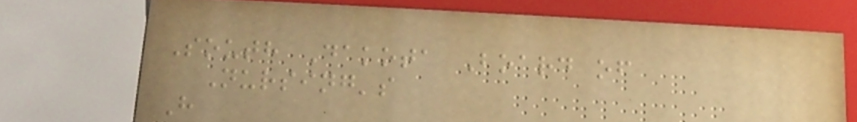South Dakota Board of
Nursing's
H
